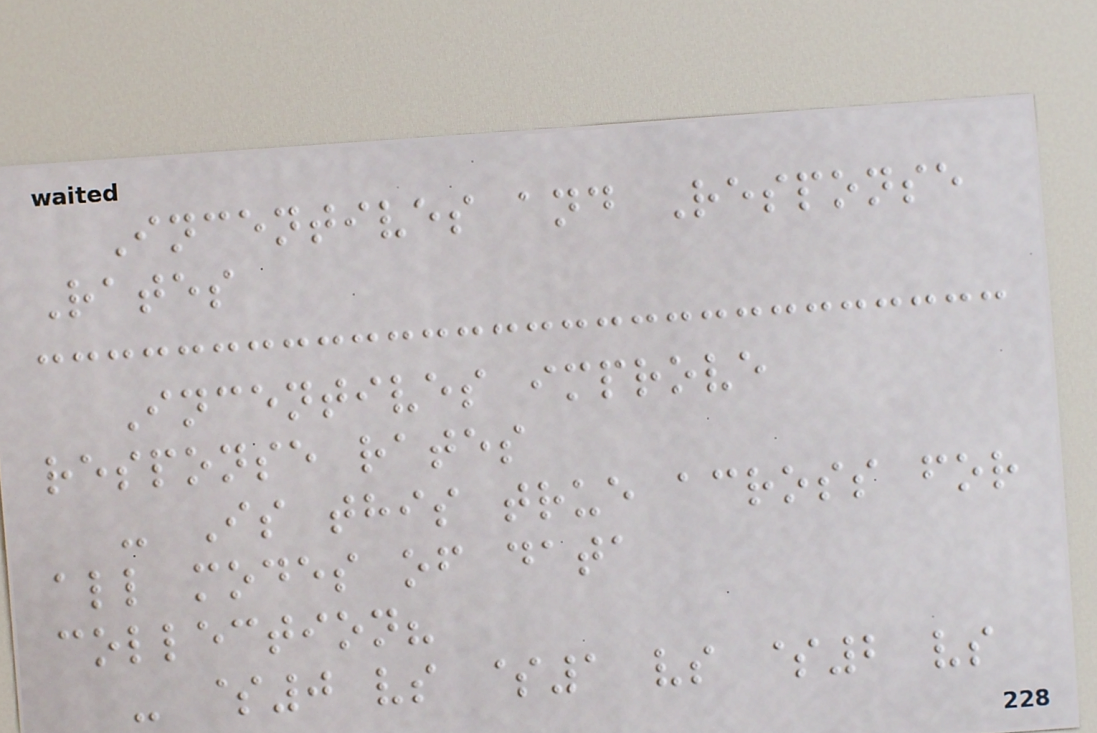Incentives and Response
Rates
Incentives improve
response rates
- Is this true across for
all modes of data
collection?
- $0 vs $1 vs $2 vs
